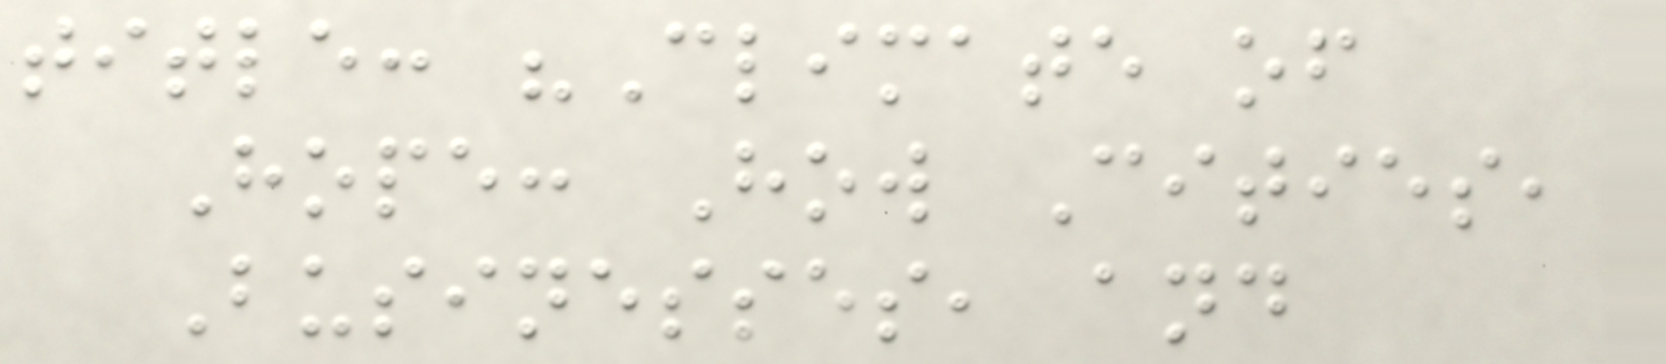title: "Climate of
Hope: How Cities,
Businesses, and
